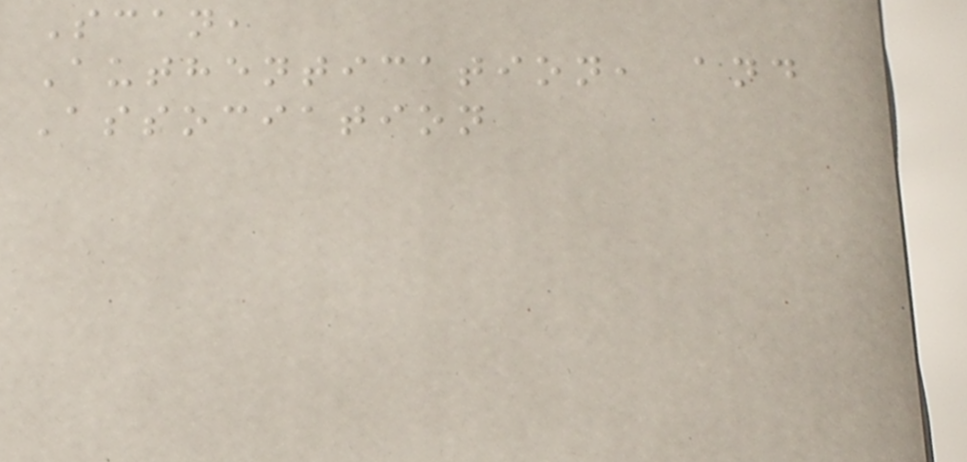Scan,
Authentication, and
Association
